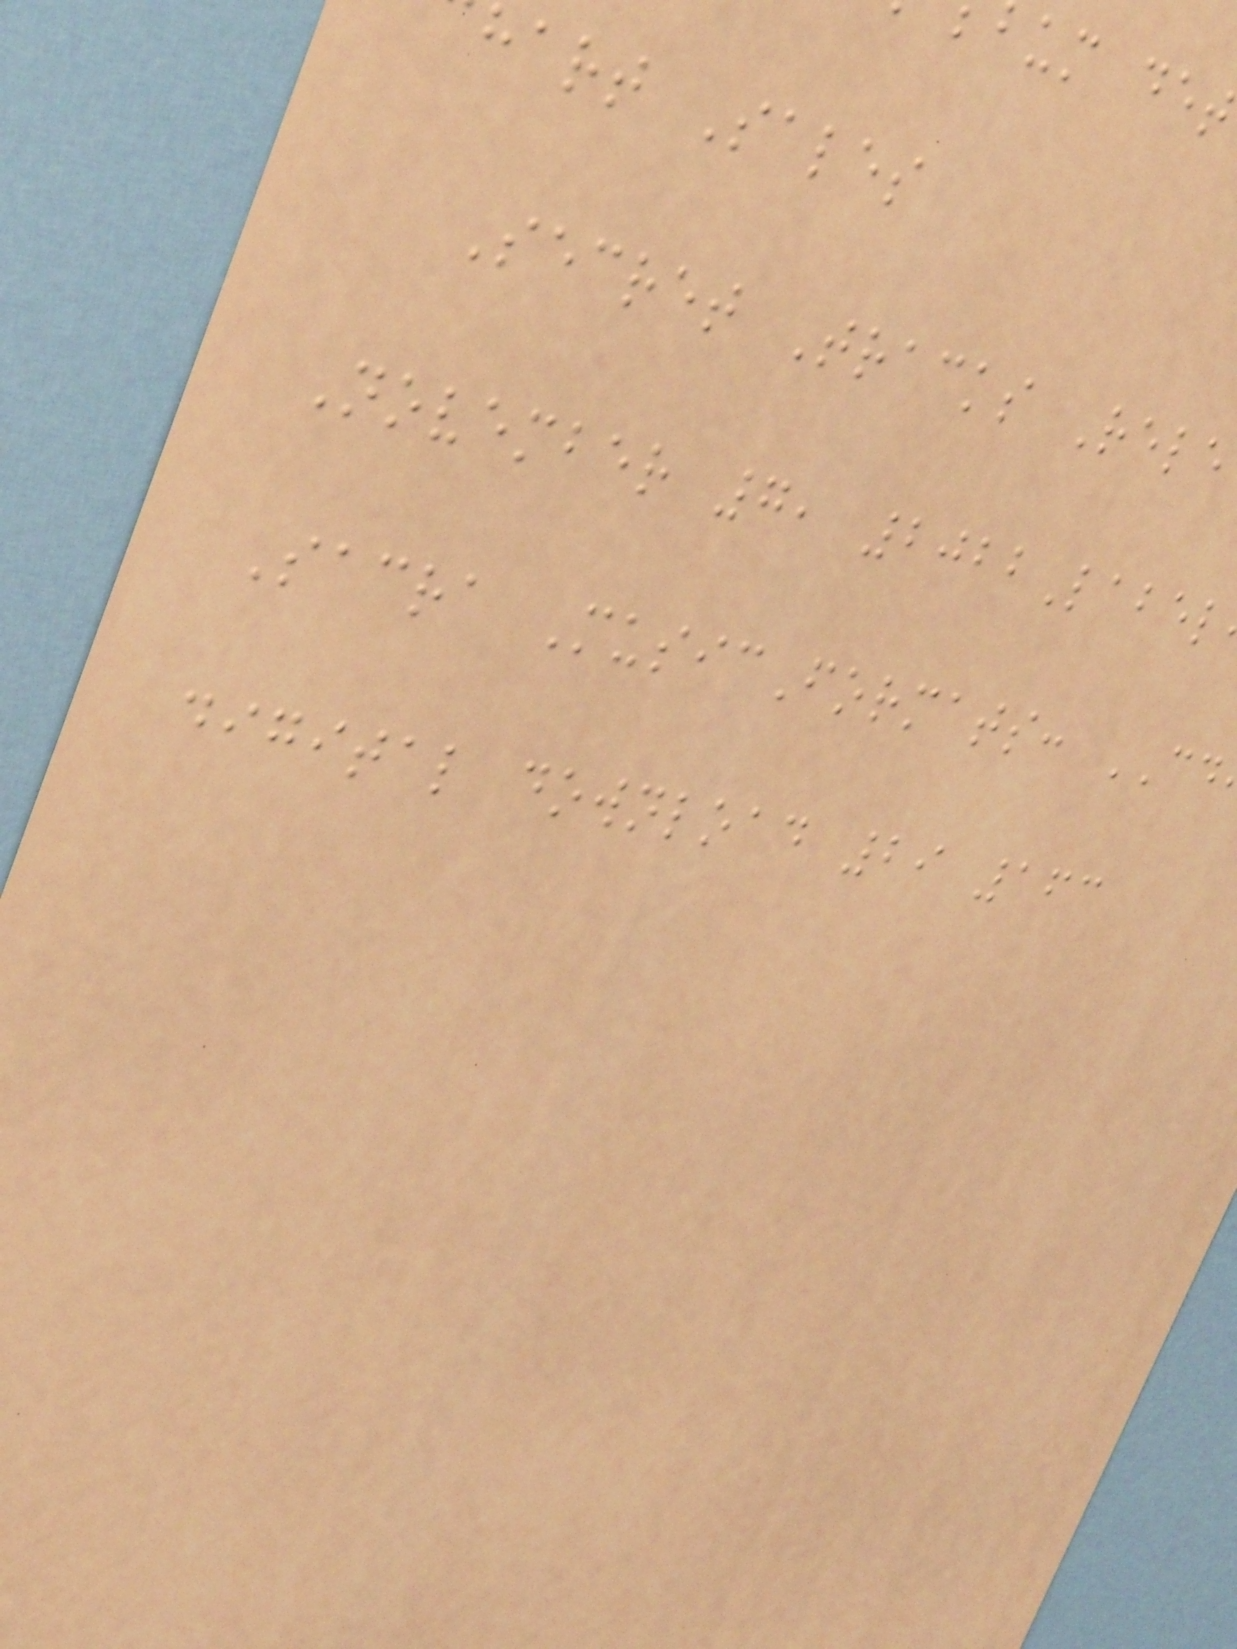hart Sales
Secret Tracks Rele
November 7, 2022Label
Sacra MusicFormats: CD
digital download 29 163
